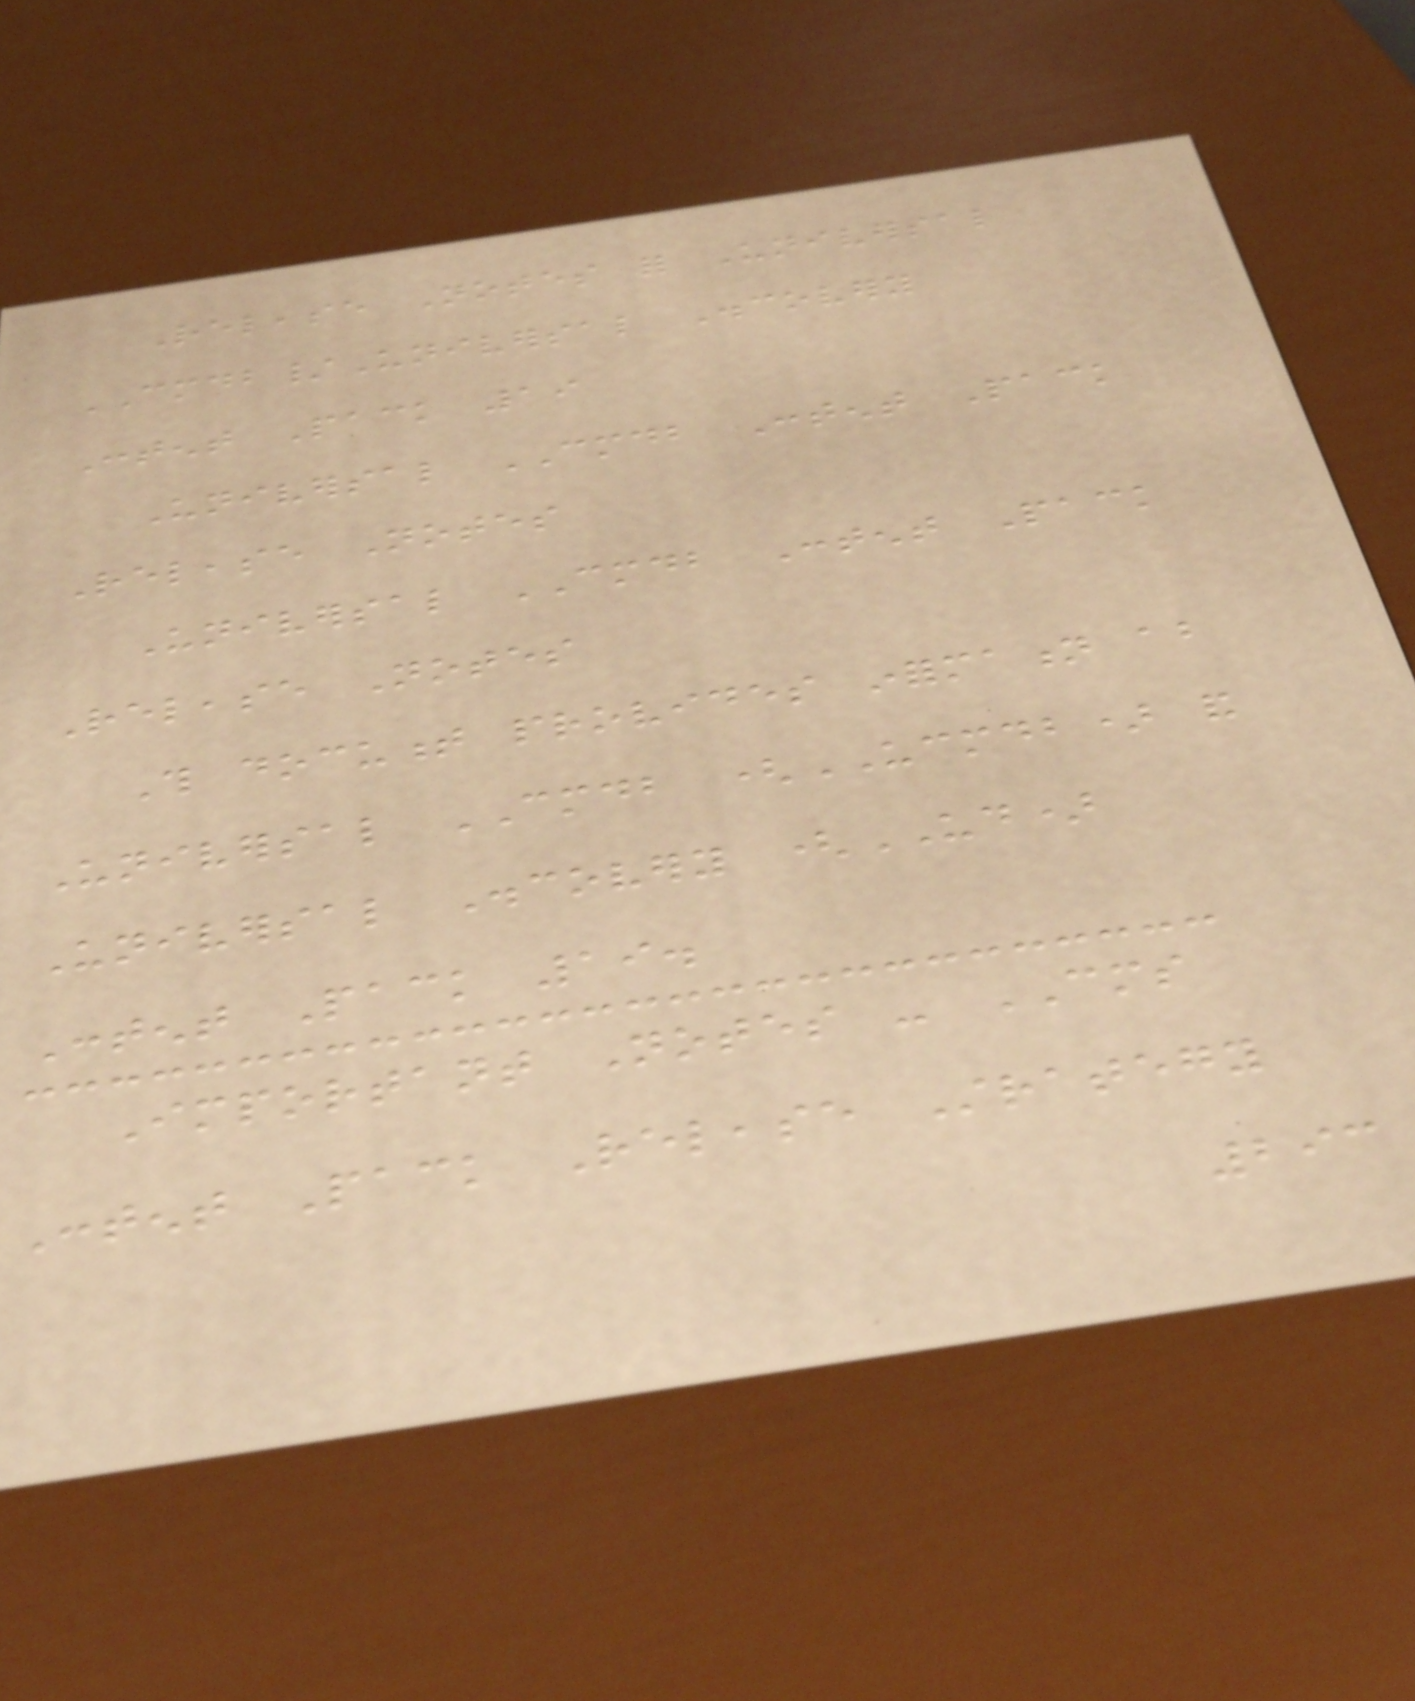Release Notes for Universal
CMDB/Universal Discovery
Content Pack 19
Universal CMDB Content Pack
Release Notes
Universal CMDB Content Pack
Release Notes
This document provides information about
Universal CMDB (UCMDB) and
Universal Discovery (UD)
Content Pack 19.
Important Notes - CMS
Content Pack Release Strategy
293
